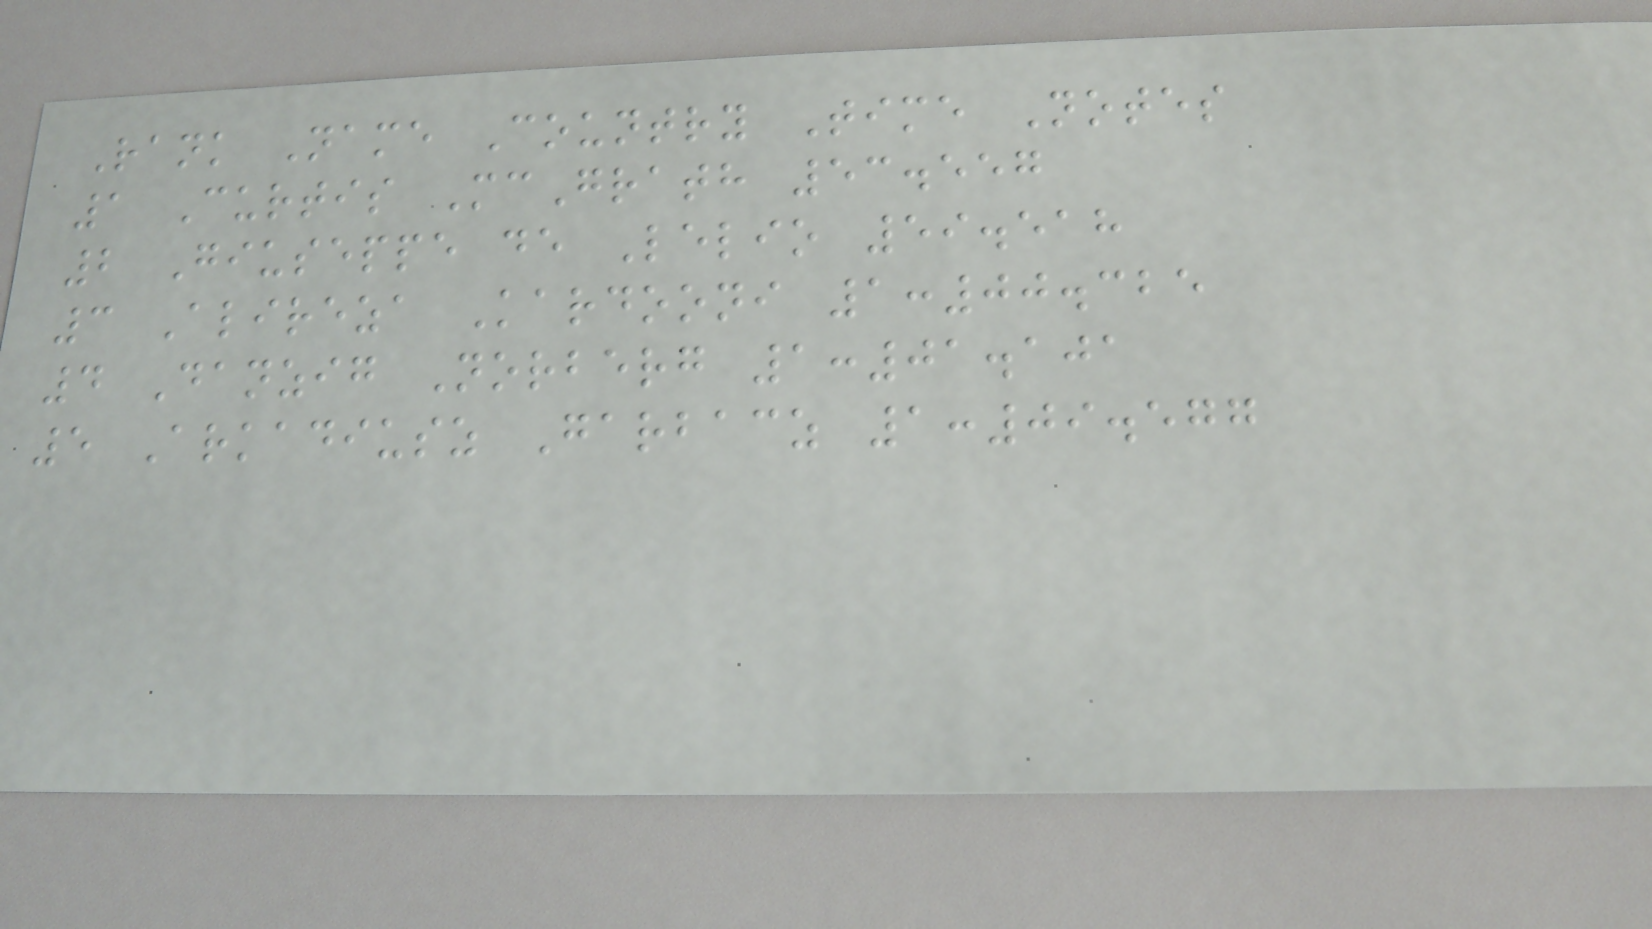Rank Name Country Time Notes
1 Curtis McGrath 53.557
2 Giuseppe de Lelio 59.518
3 Alireza Kardooni 1:00.325
4 Danzig Norberg 1:01.101
5 Arkadiusz Garbacz 1:09.577
